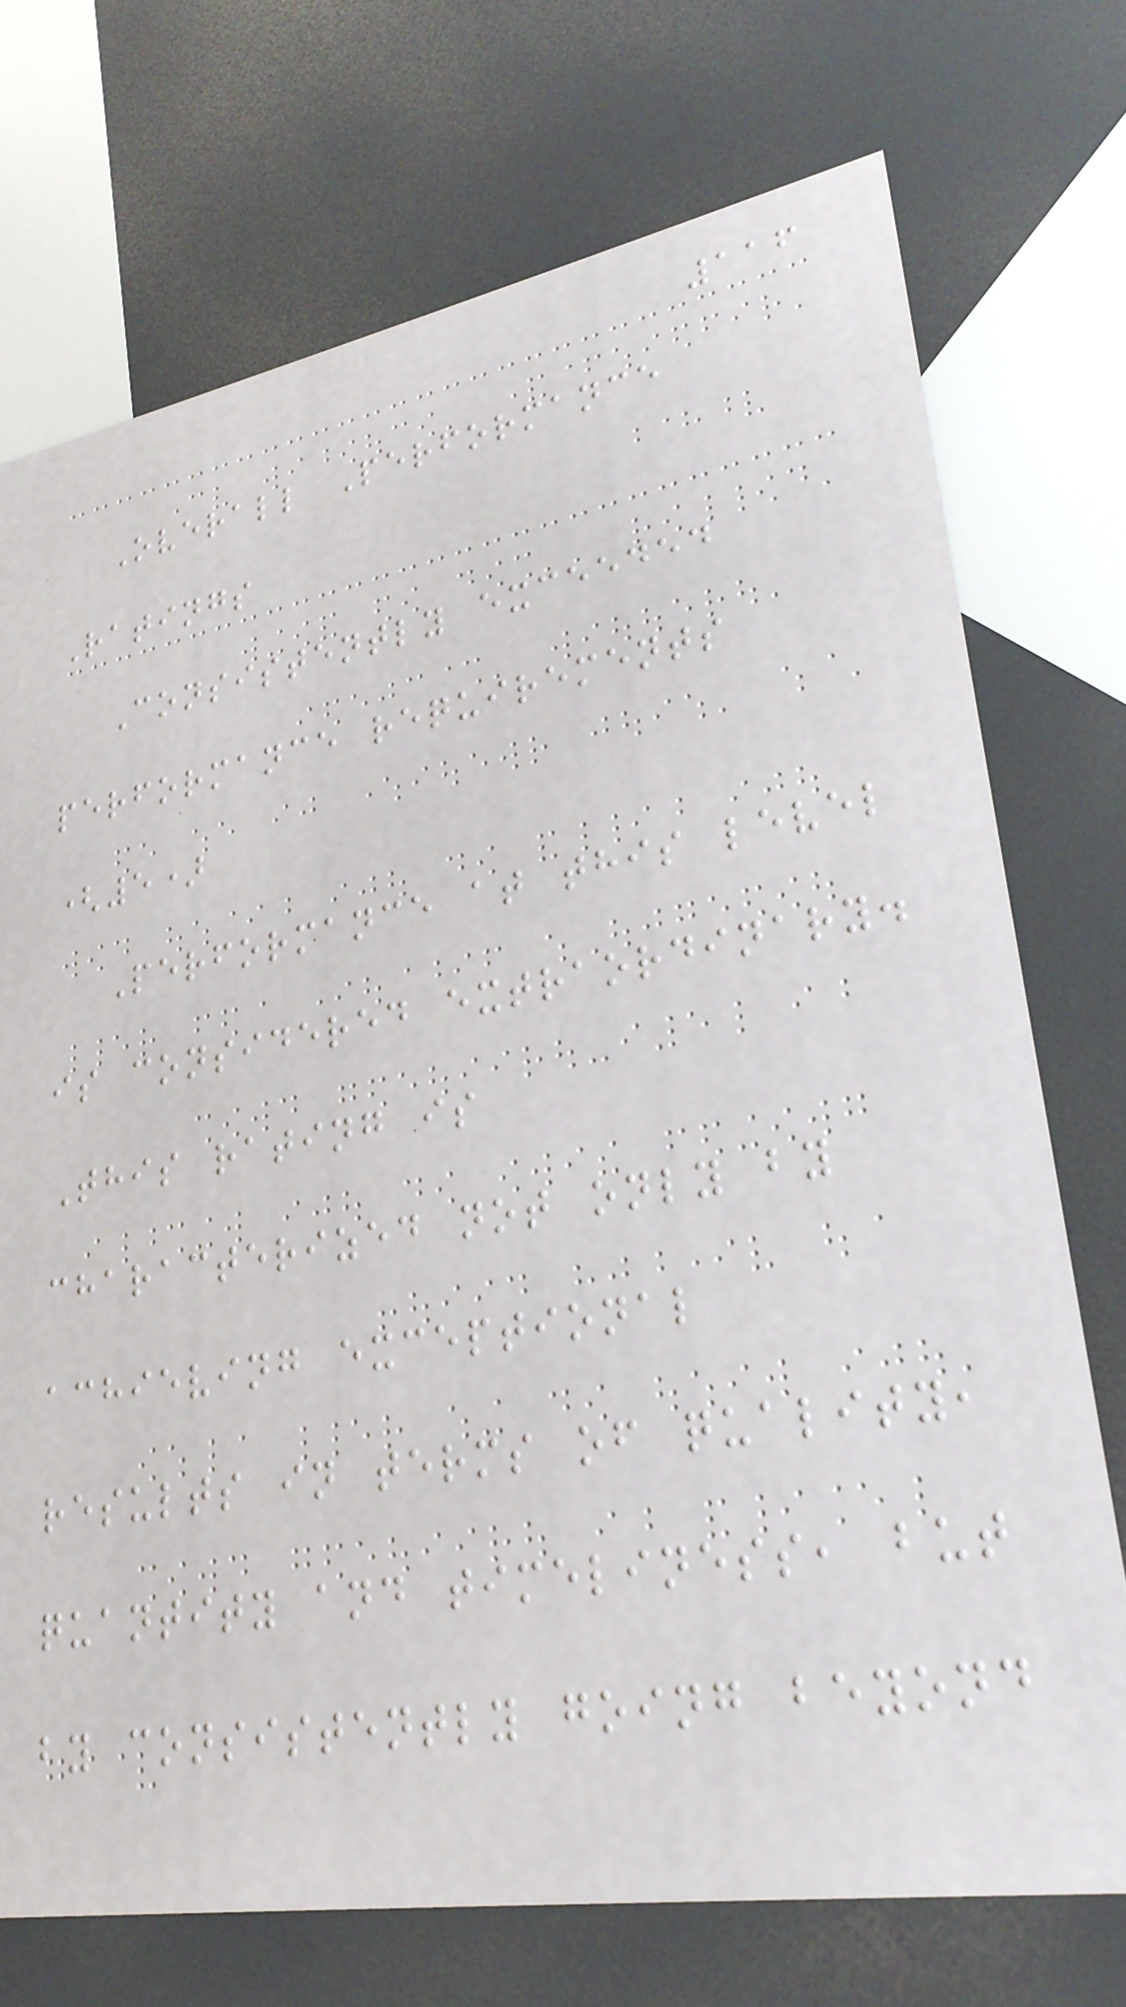116
Overall Performance
Ratings
Consistently exceeded
performance requirements
(5)
Performance at this level
is considered extraordinary.
This rating is
characterized not only by
achieving exceptional
results in terms of quality,
quantity and timeliness, but
by consistently going beyond
